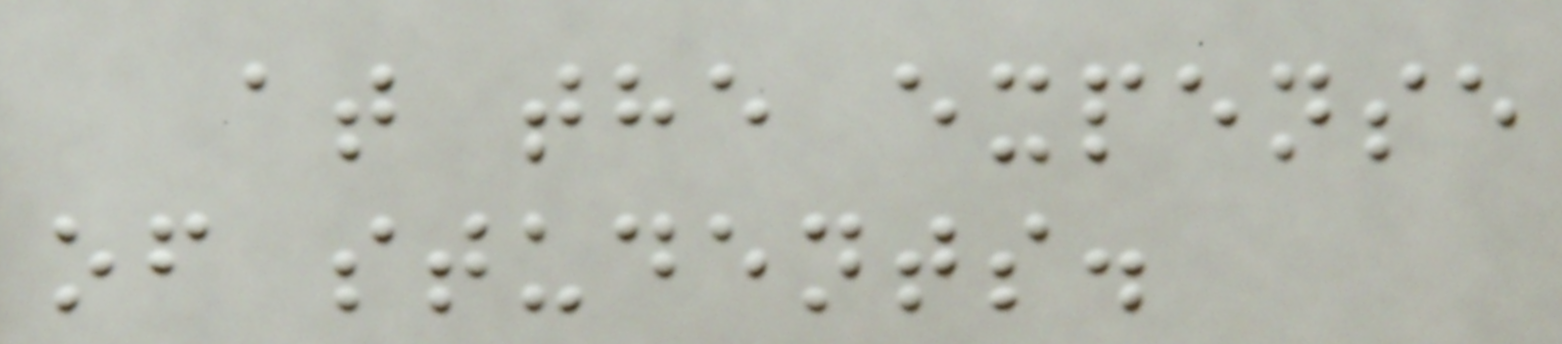at the expense
of students.
